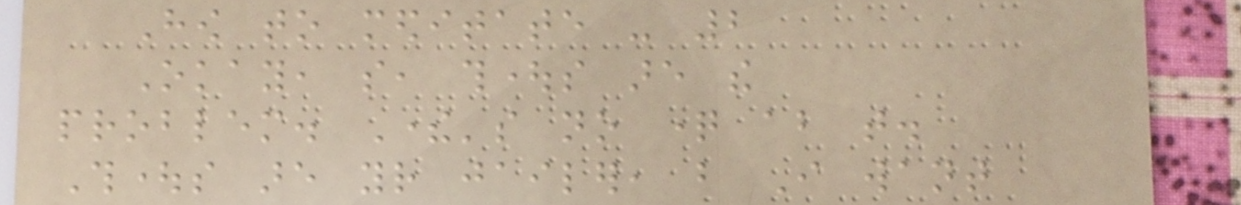How to meditate - 2
Okay, so, thoughts are the
problem. There's no question about that.
Thoughts are your jailer, but I want
